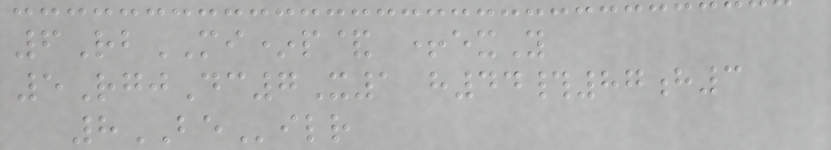6RbMI*p& +exY
5RgjDc7X1 h44#87h3
8BEilr
